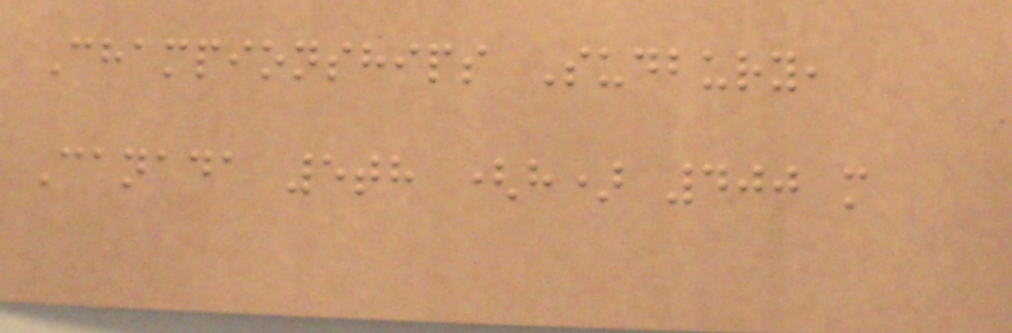Championships Sudbury,
Canada 5th (h) 400 m
